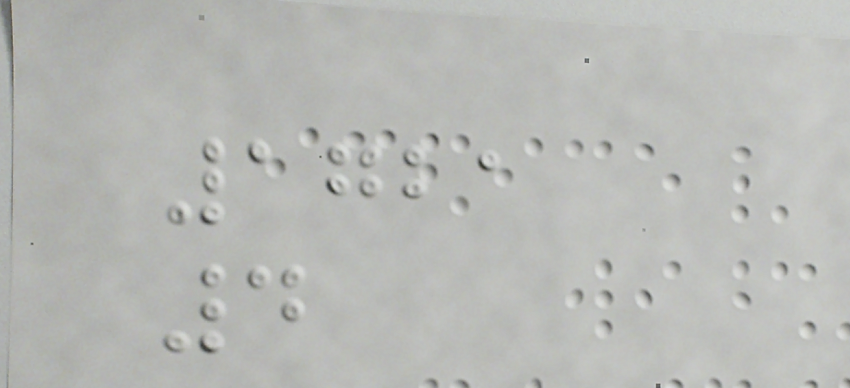1721
4
